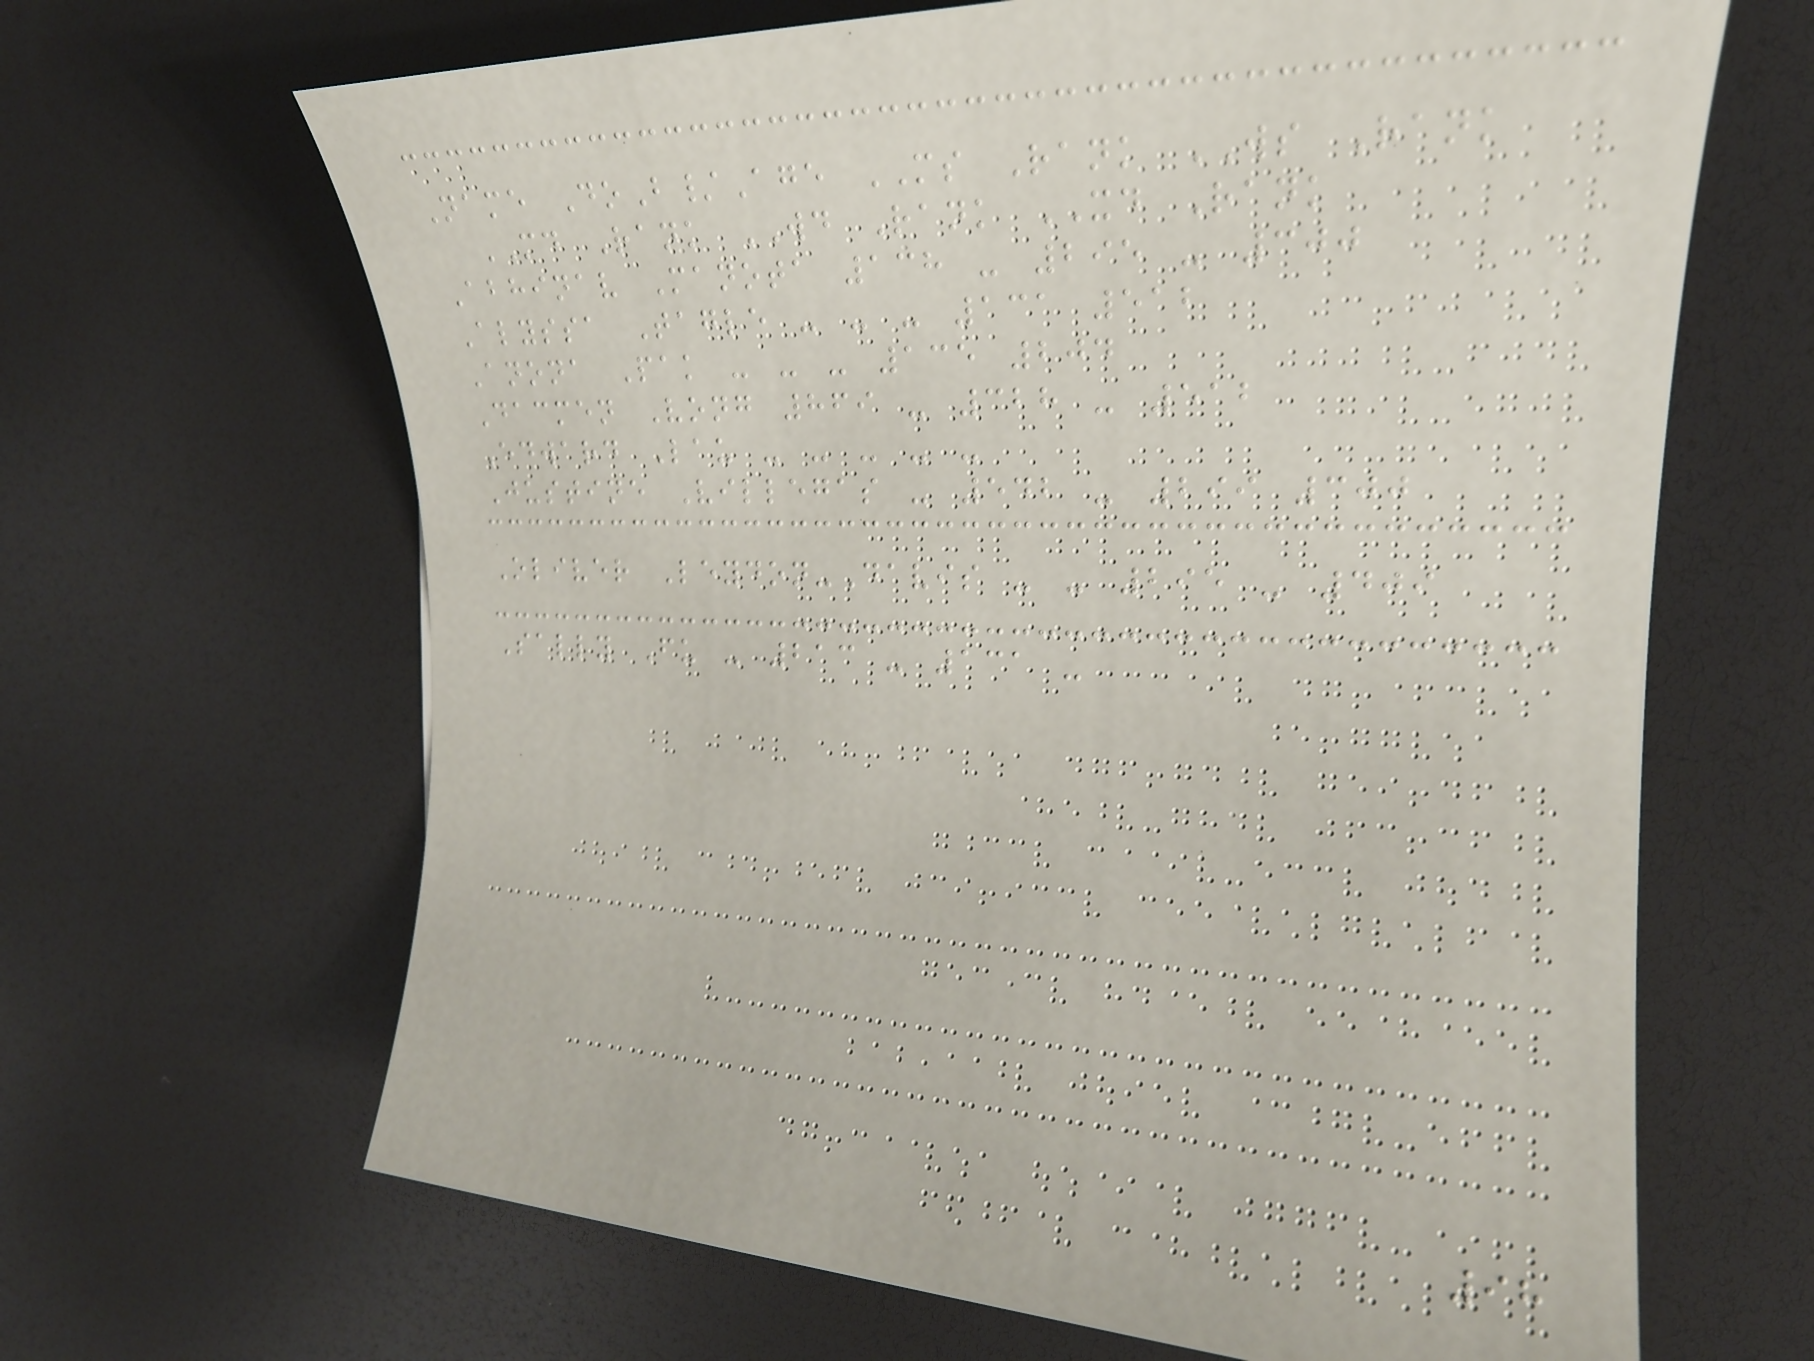Name DoB/Age MS Rank WS Rank
MD Rank WD Rank XD Rank
Abhinav Manota 138 - 295 - 300
Alyssa Tagle - - - 131 512
Anona Pak - - - 135 204
Dacmen Vong 869 - 328 - 512
Edward Lau - - - - -
Justine Villegas - 542 - 299 300
Oliver Leydon-Davis - - 295 - 409
Sally Fu - 213 - 131 -
98
